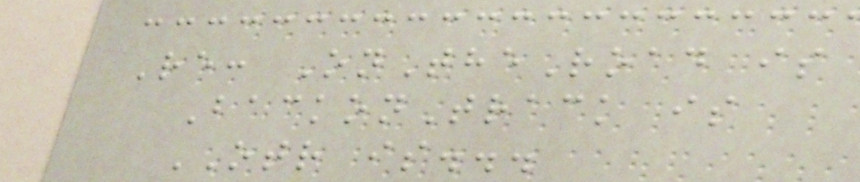Re: OnTheRoad is
BackonTrack is
OTR is...
